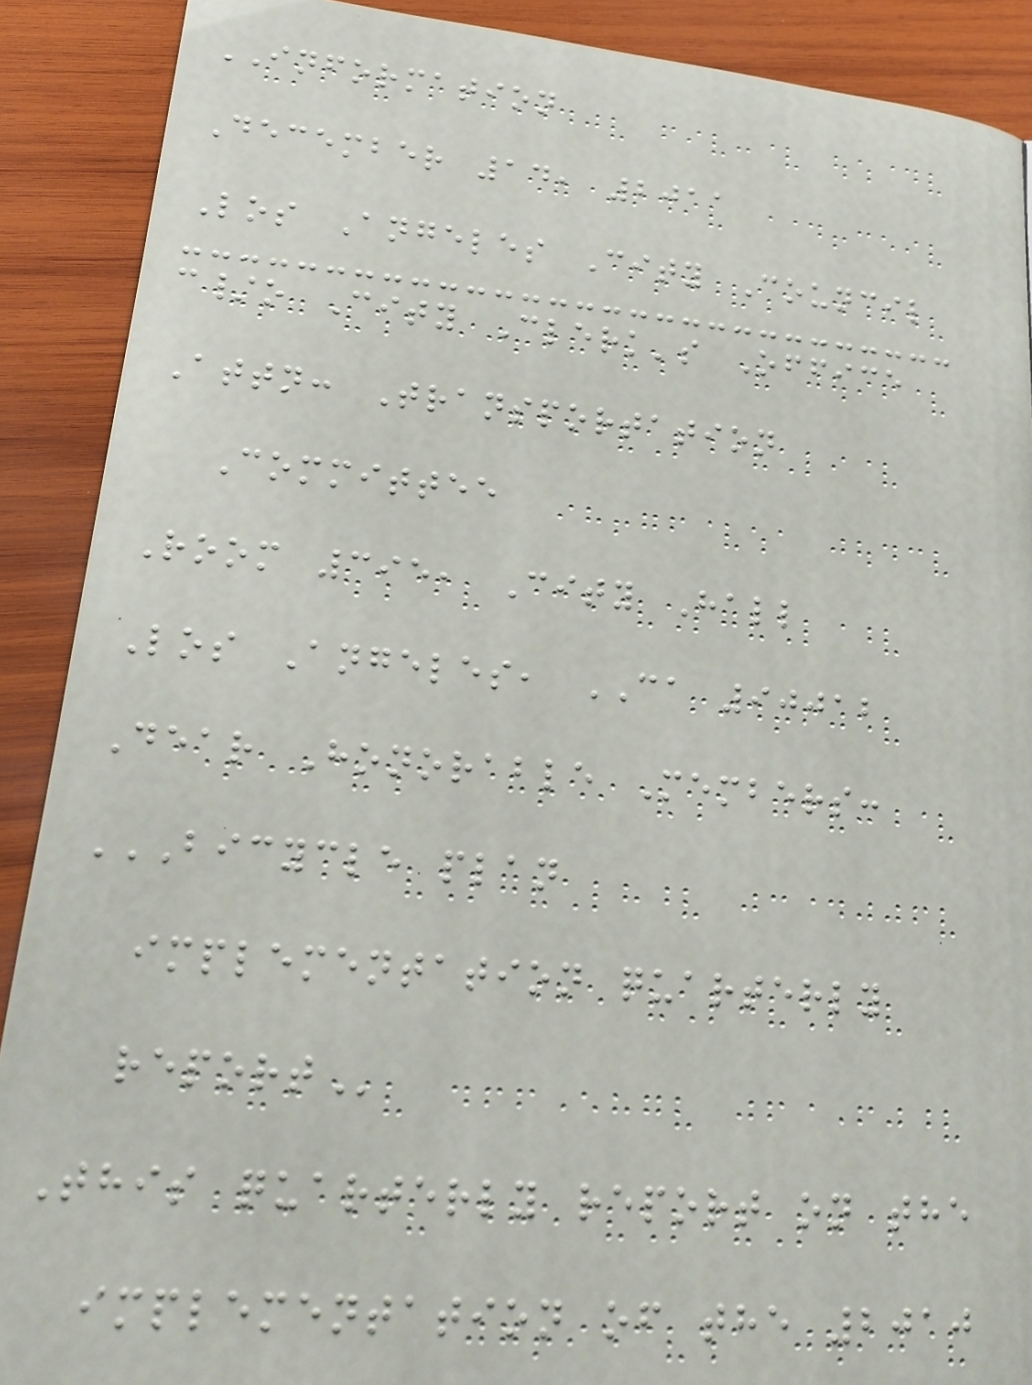INFORMATION
December 14, 2011
Los Angeles City Council
c/o City Clerk's Office
Attn: Transportation
Committee
Room 395, City Hall
Los Angeles, CA 90012
Dear Honorable Members:
BICYCLE PLAN
IMPLEMENTATION QUARTERLY
REPORT
This quarterly report on the
implementation of the 2010
